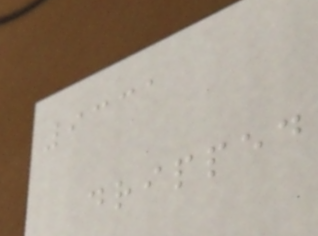9331
dripped
